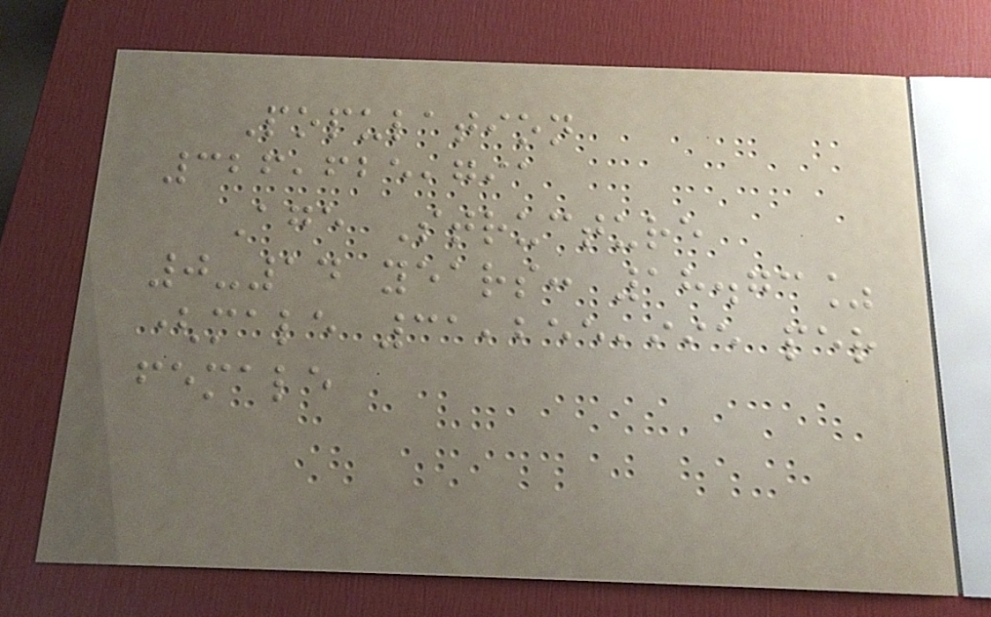Population
326,625,791
Age Structure
0-14 years: 18.73%
(male 31,255,995 per
female
